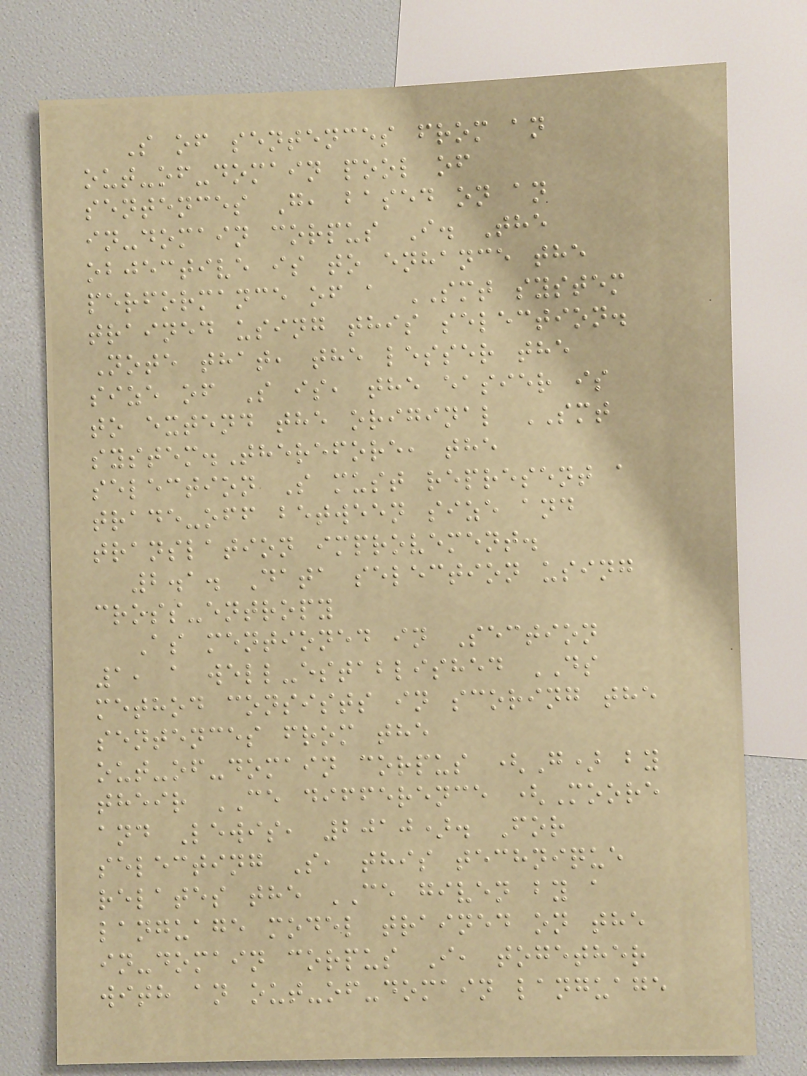S of sentences from an
out-of-domain pool of
sentences G, based on an
in-domain corpus I. The
objective is to enhance the
performance of a SMT system
trained using this selection.
Note that, the lesser the
size of S is, the easier is
to extend the original SMT
system.Therefore, the
selection S must represent a
trade-off between size and
translation improvement.
2.1. Data selection using
cross-entropy
As mentioned in Section
1, a well-established DS
method consists in scoring the
sentences from the
out-of-domain corpus (G) by
their CE difference (Moore
and Lewis, 2010). For
selecting S, this technique
relates the CE given by a
language model trained on the
in-domain corpus I, together
with an out-of-domain language
